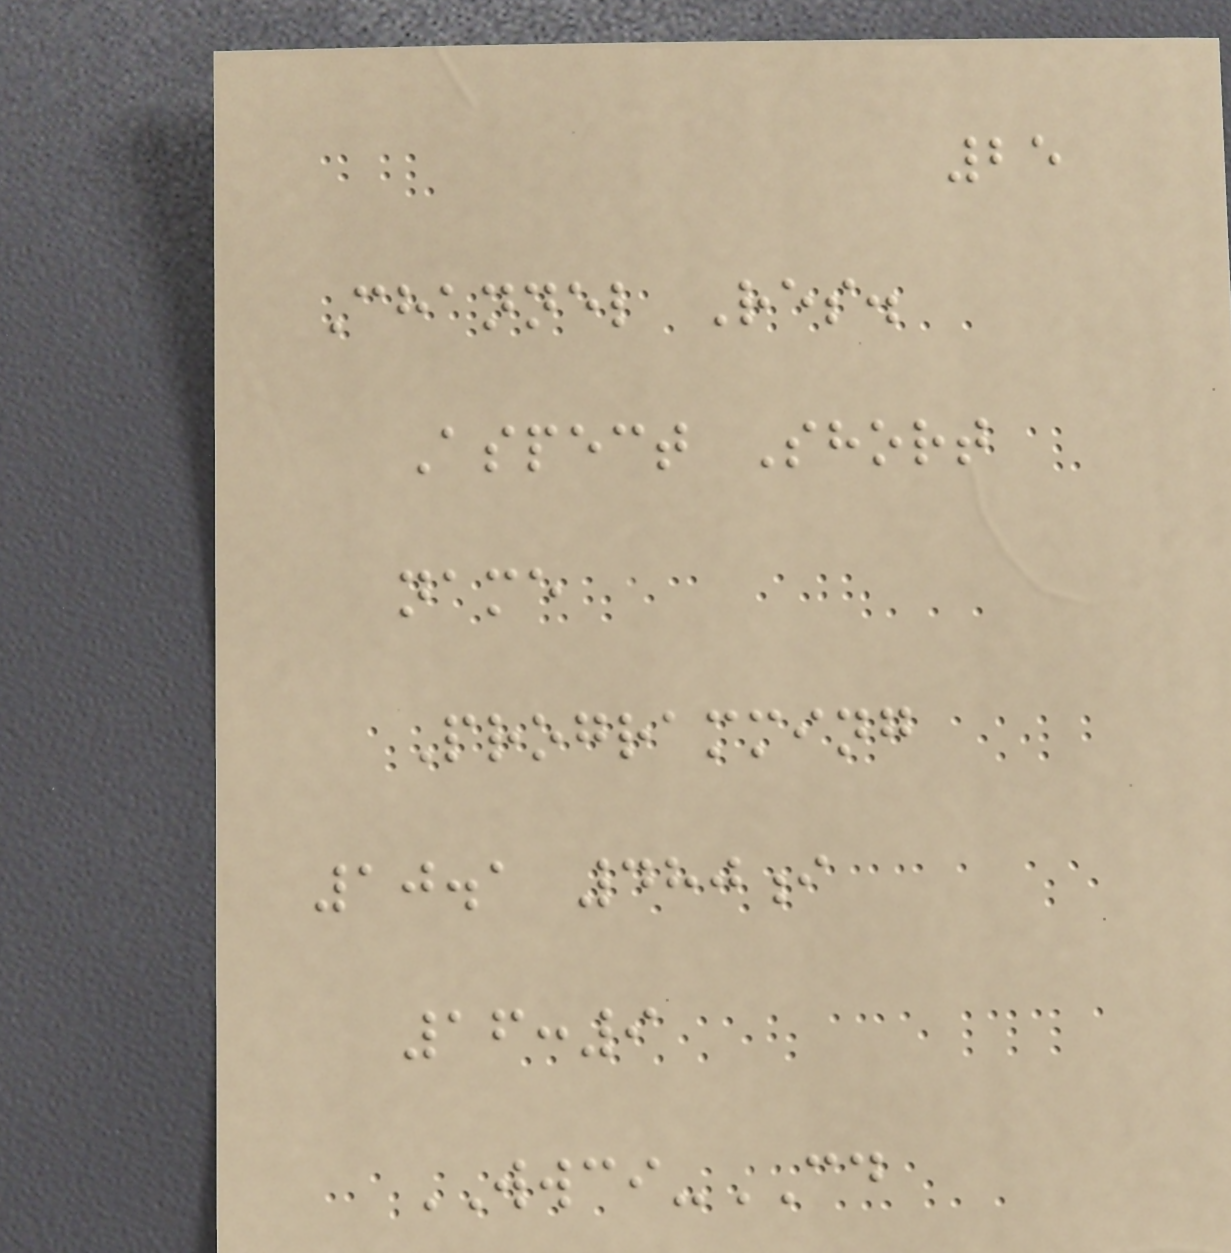25
Channel Res.
Aspect Short
name
Programming
10.1 480i
16:9
WWCI-CD
